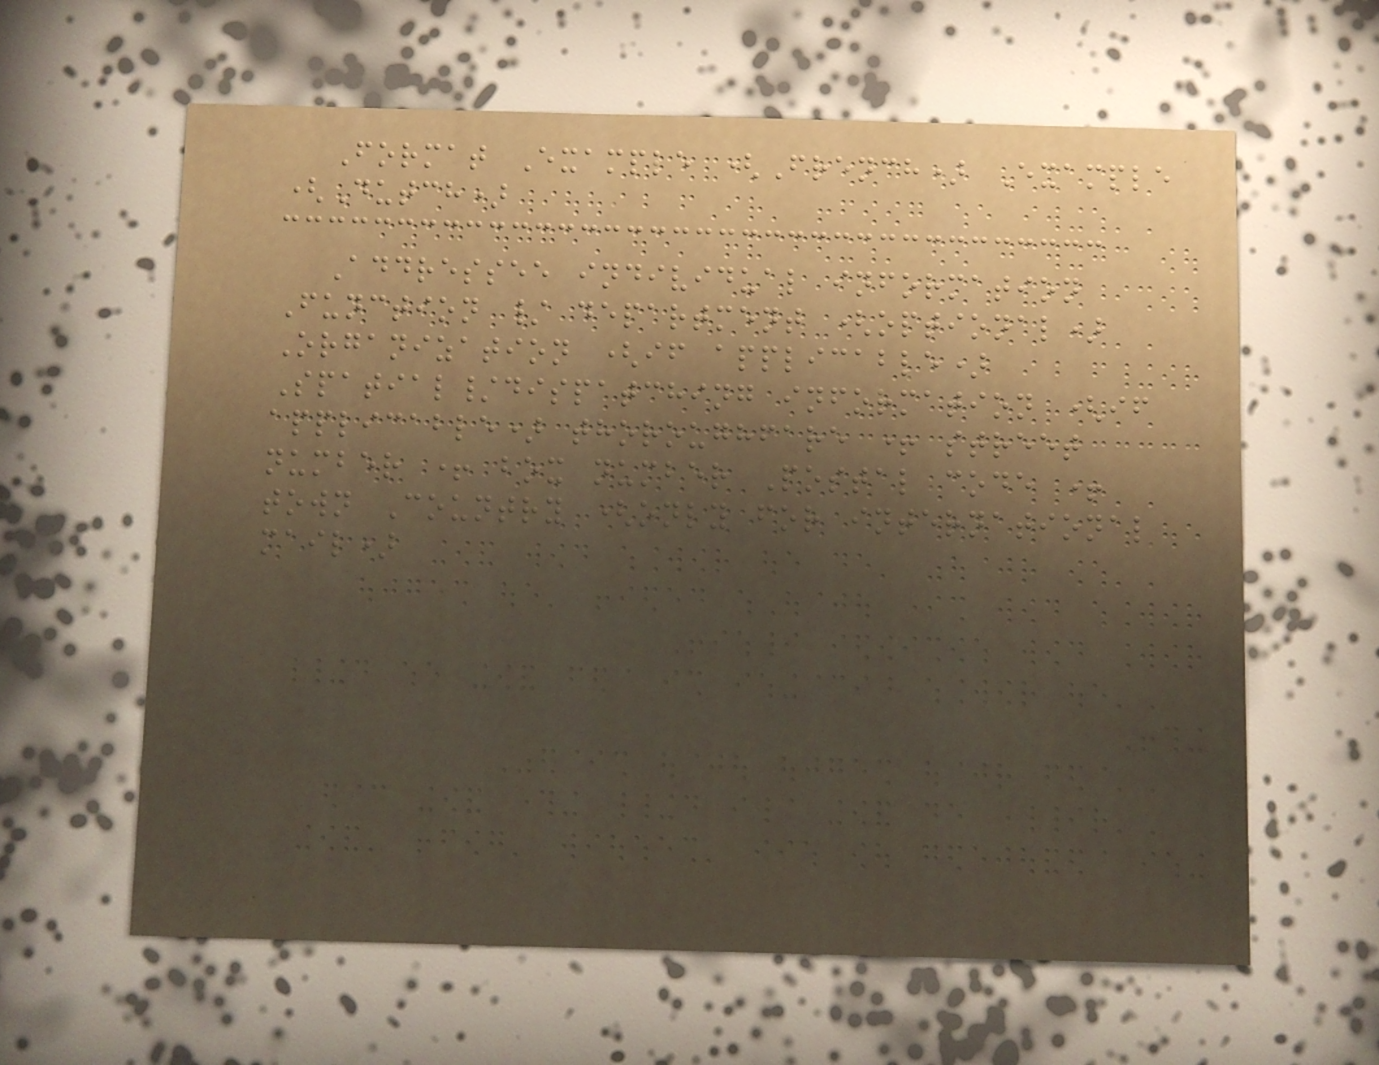Format Example (French) Example
(Dutch)
Addressee individual information
Function / department (optional)
Organization (if applicable)
Spatial/dispatching information (if
applicable) thoroughfare + street
number + box number Postal code +
town Country (only for international
mail)
